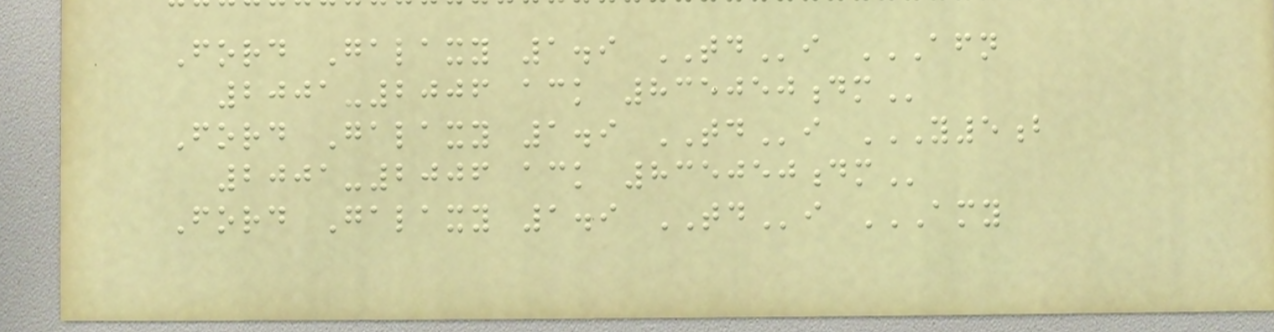Ford Galaxy 1.9 TDi AFN
2001-2006 ACK 835050DM
Ford Galaxy 1.9 TDi Y5B
2001-2006 ACK 835050DM
Ford Galaxy 1.9 TDi AMY
